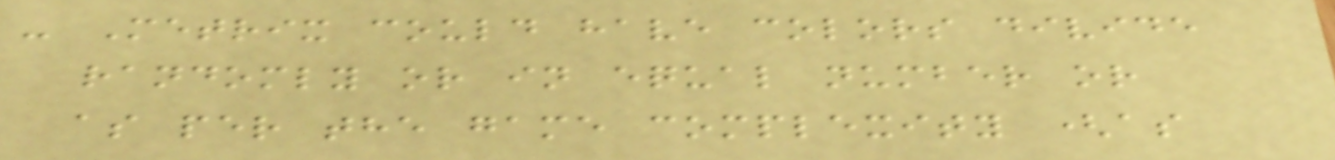- Metrix could have colors divide
randomly or in equal number or
as per the game complexity (as
